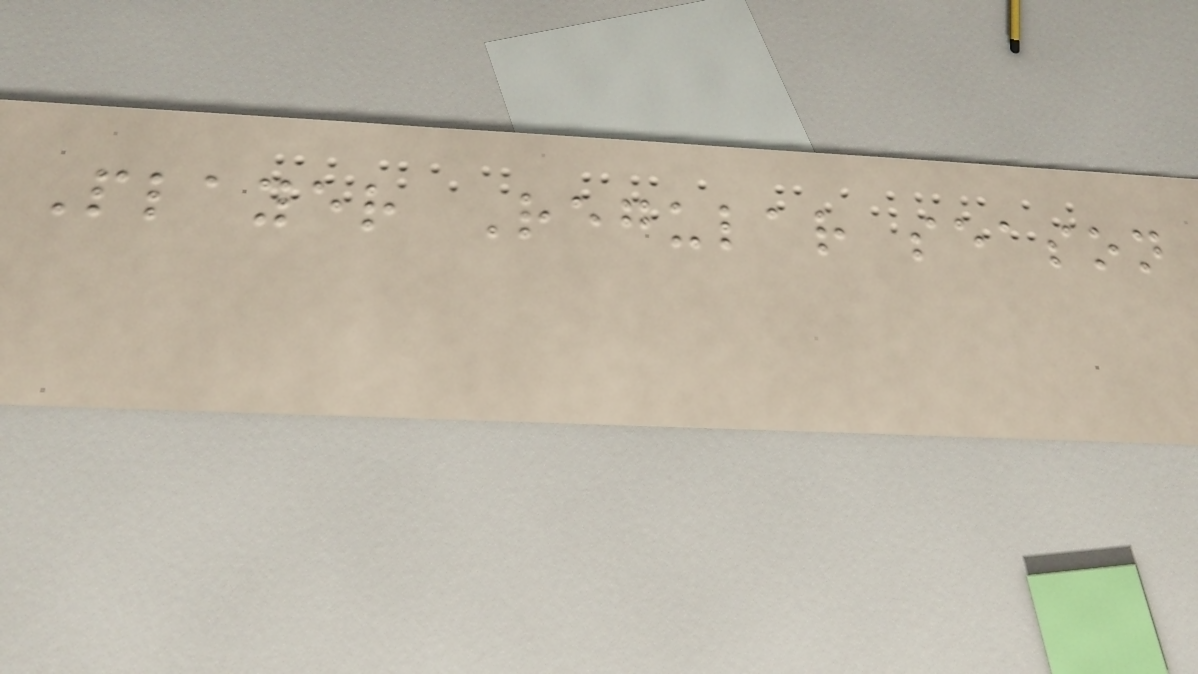Player Regular season
